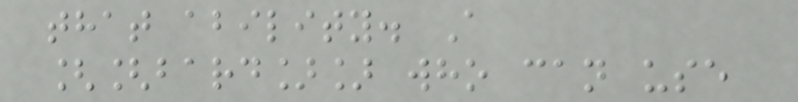that ability. A
[[bard]] who can use
